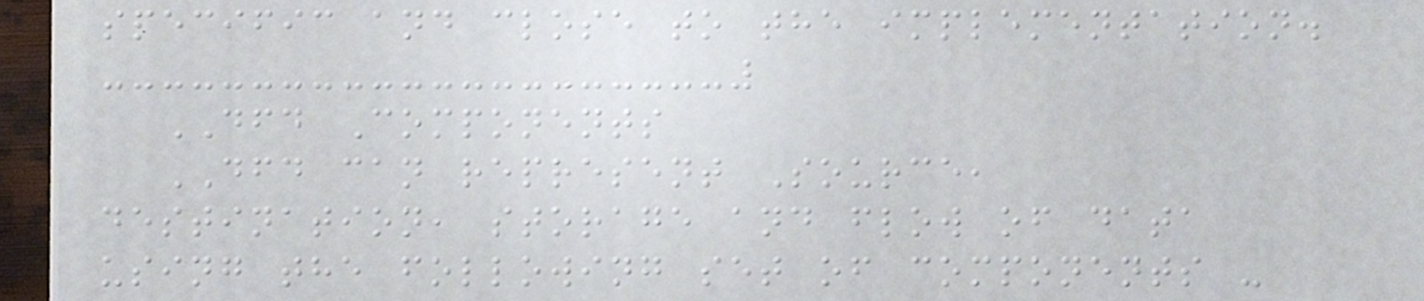specific and close to the implementation.
DFD Components
DFD can represent Source,
destination, storage and flow of data
using the following set of components -
